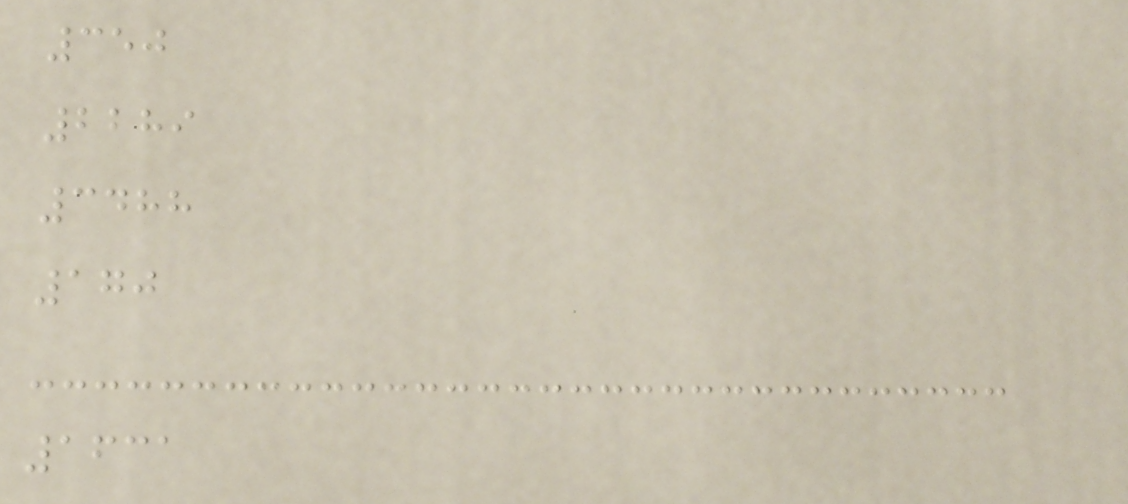350
2289
3488
170
1631
